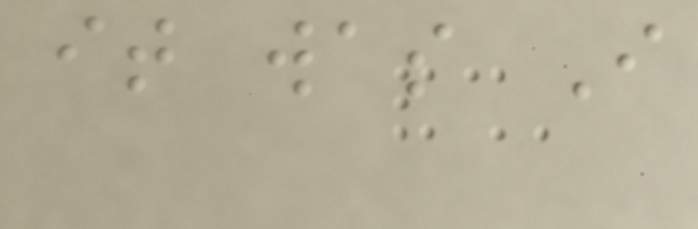it was I
